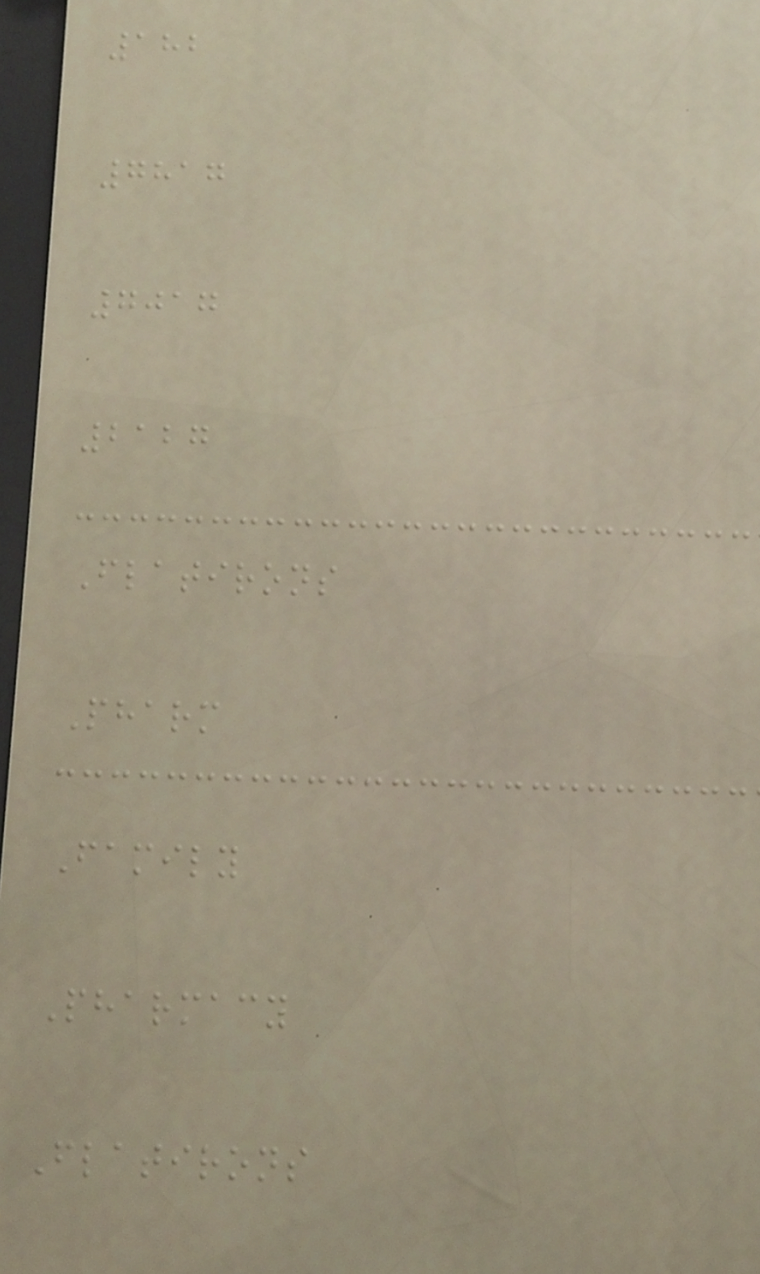182
7817
7017
2127
Flatirons
Pharm
Family
Pharmacy
Flatirons
